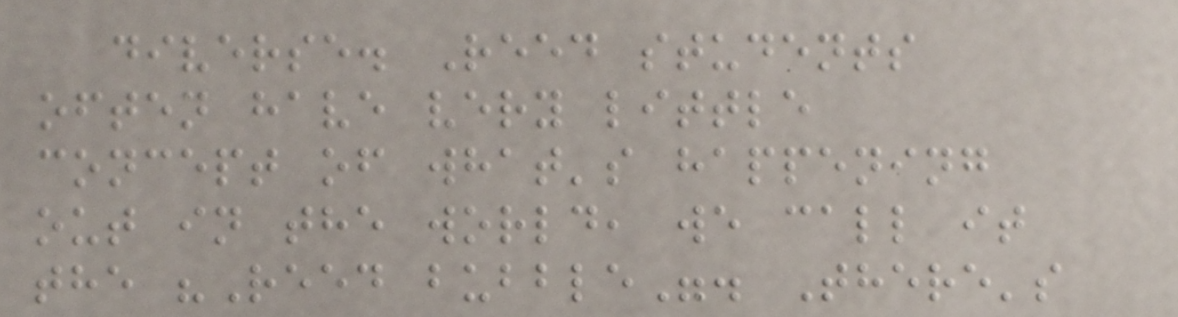diverse. Reed students
often have very little
concept of what's happening
out in the world, we call it
the "Reed bubble". There's
